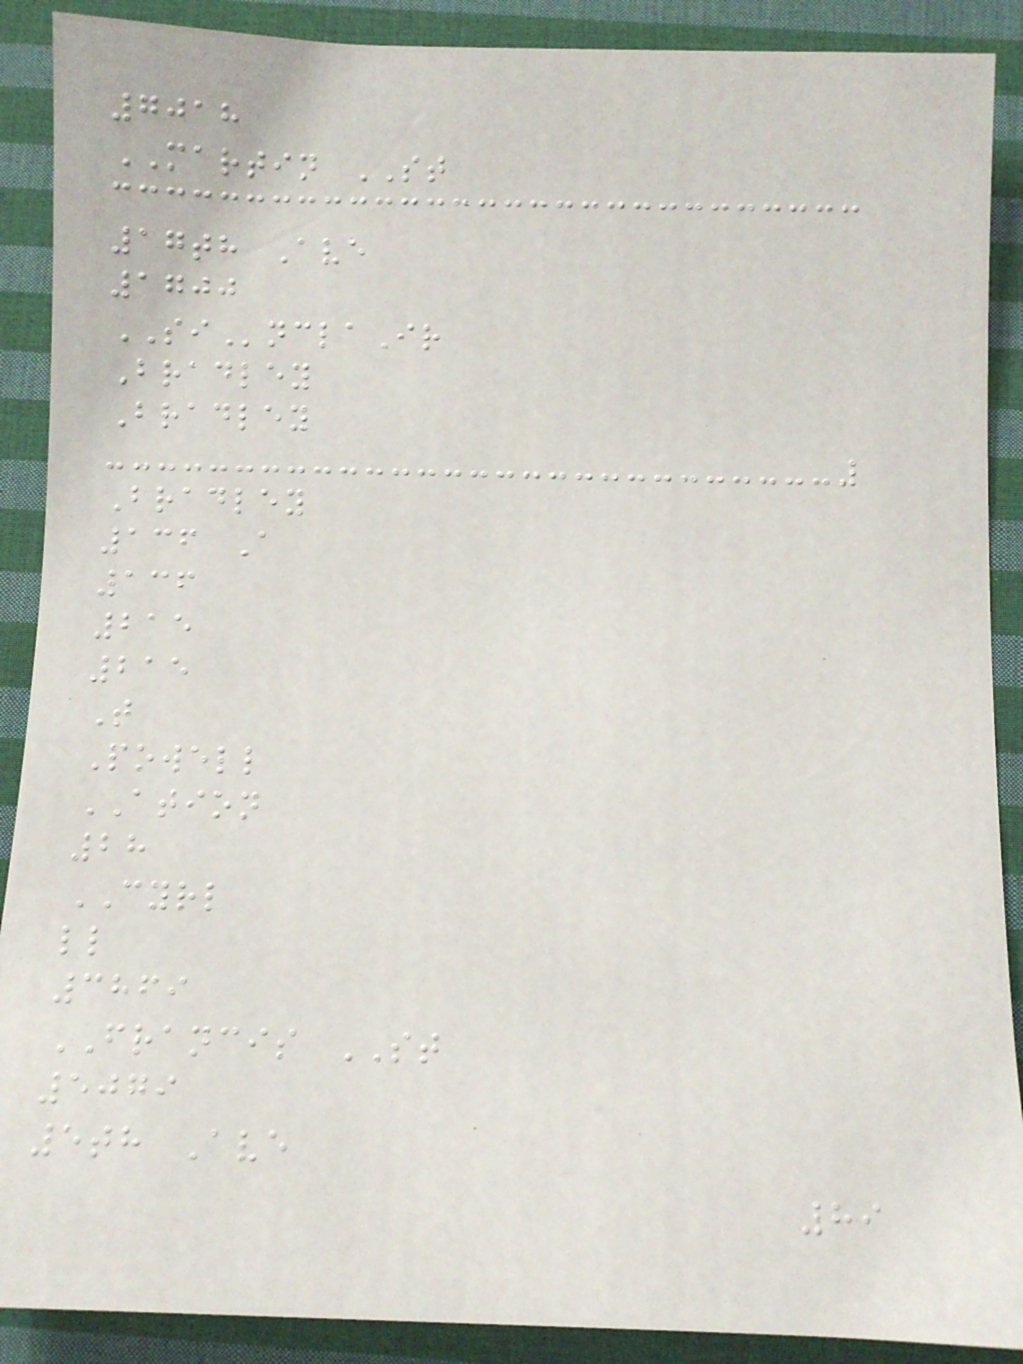7018
MARTIN ST
17th Ave
1700
SInclaIr
Bradley
Bradley
Bradley
136 A
136
215
215
T
Powell
ATION
28
CYRL
ll
3869
FRANCIS ST
5079
5th Ave
89
